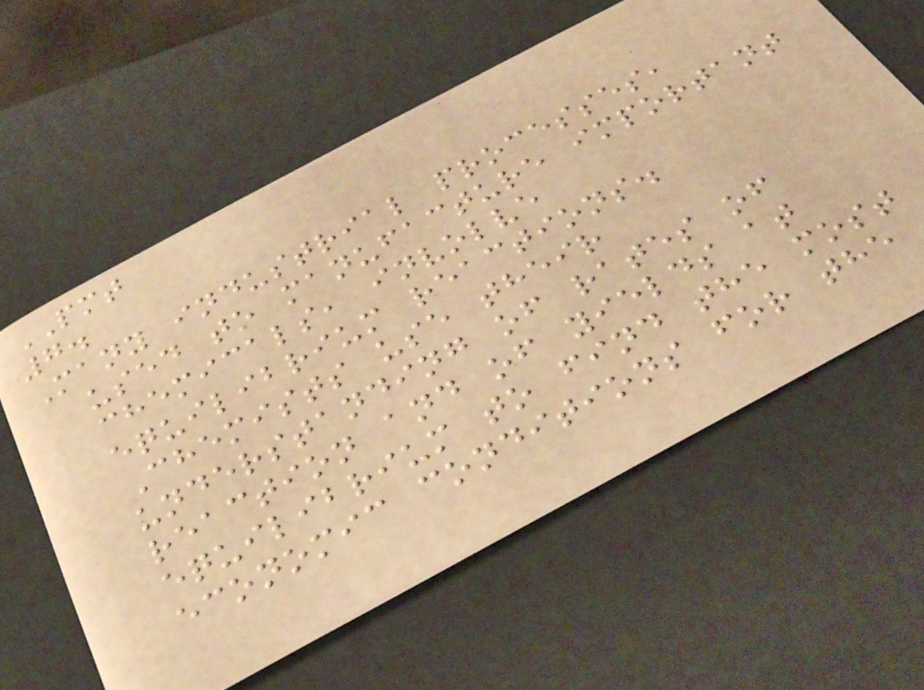PMT
7.
Many industrial processes,
used to manufacture important
chemicals, involve
equilibrium reactions.
Chemists use their
understanding of rates of
reaction and of yields at
equilibrium to find the most
economic conditions for the
